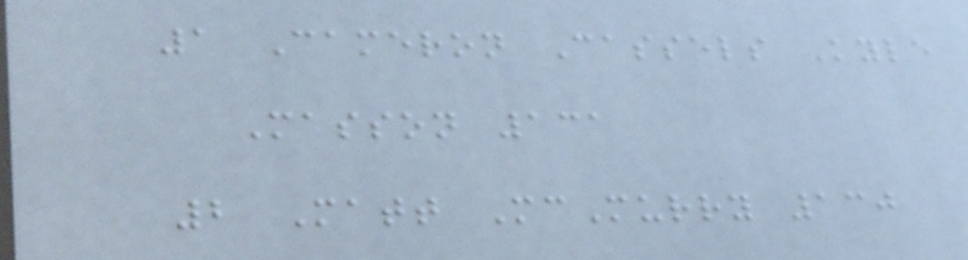1 Cameron Cassels Kyle
Masson 131
2 Matt McMurry 130
